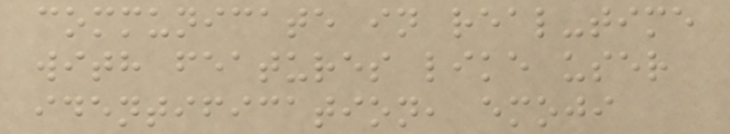communicate in real-time
with features like user
identification, emoji
